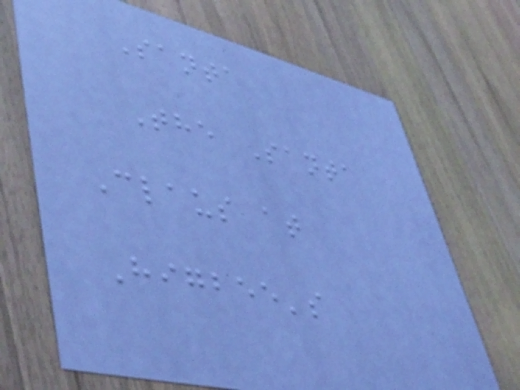Santa
The Santa
Claus at
Higbee's
